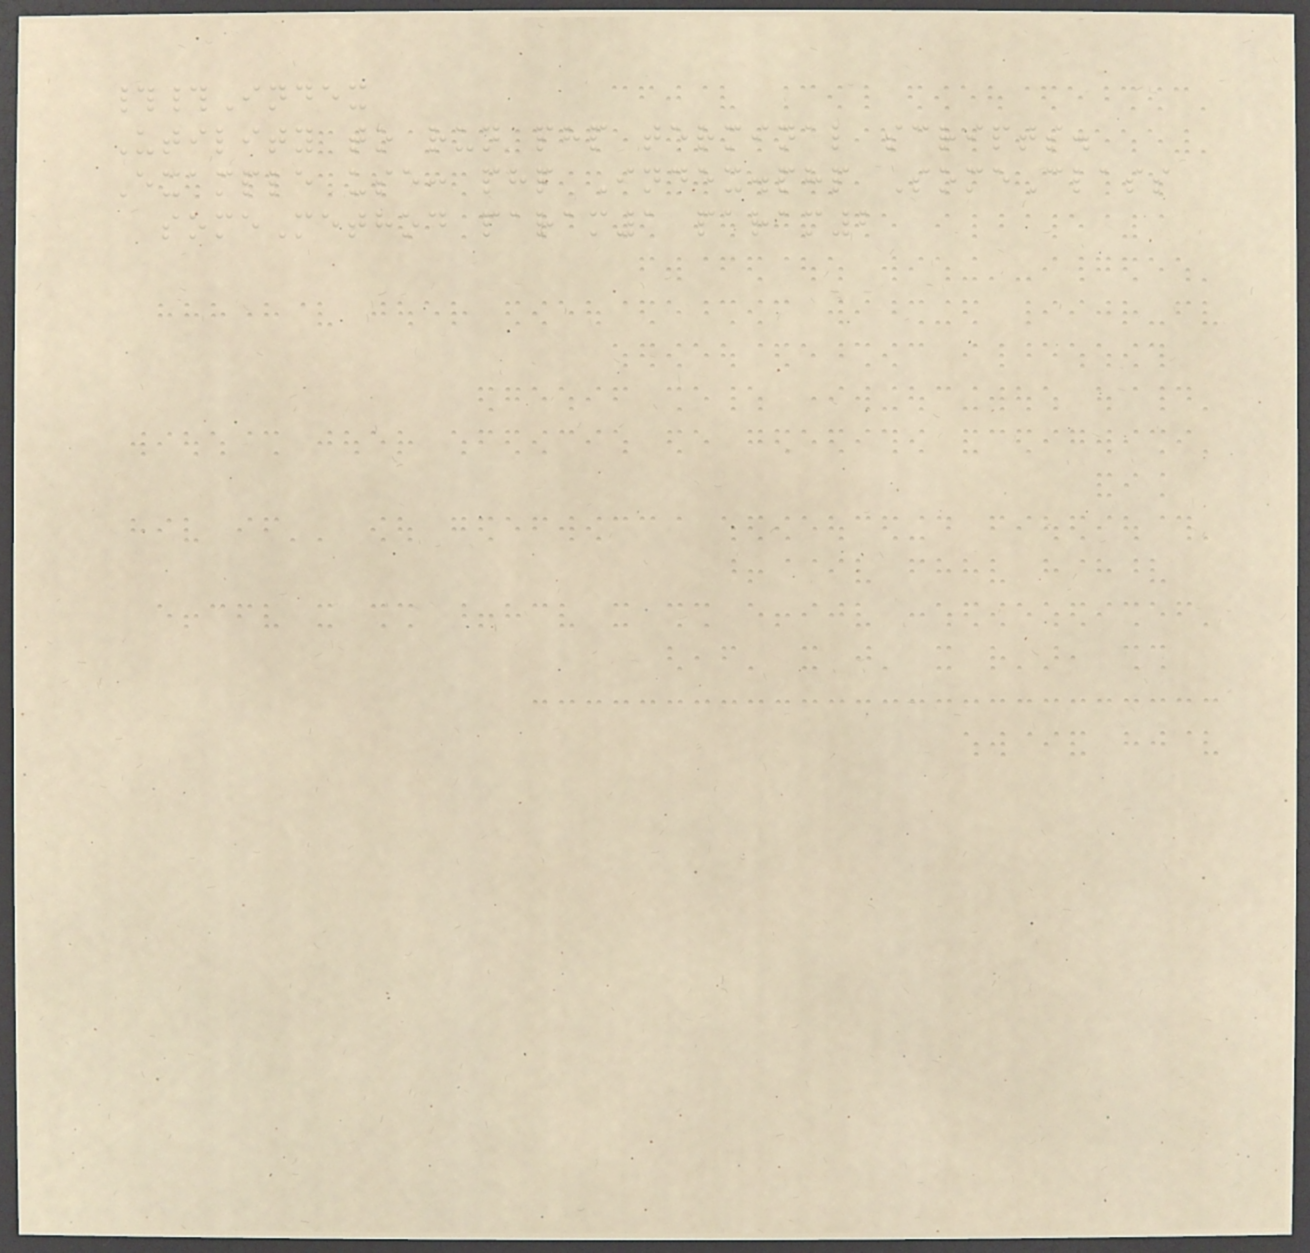##Index
Utility to run php terminal scripts.
Example use: php Index.php SomeClass
someMethod param1 param2
